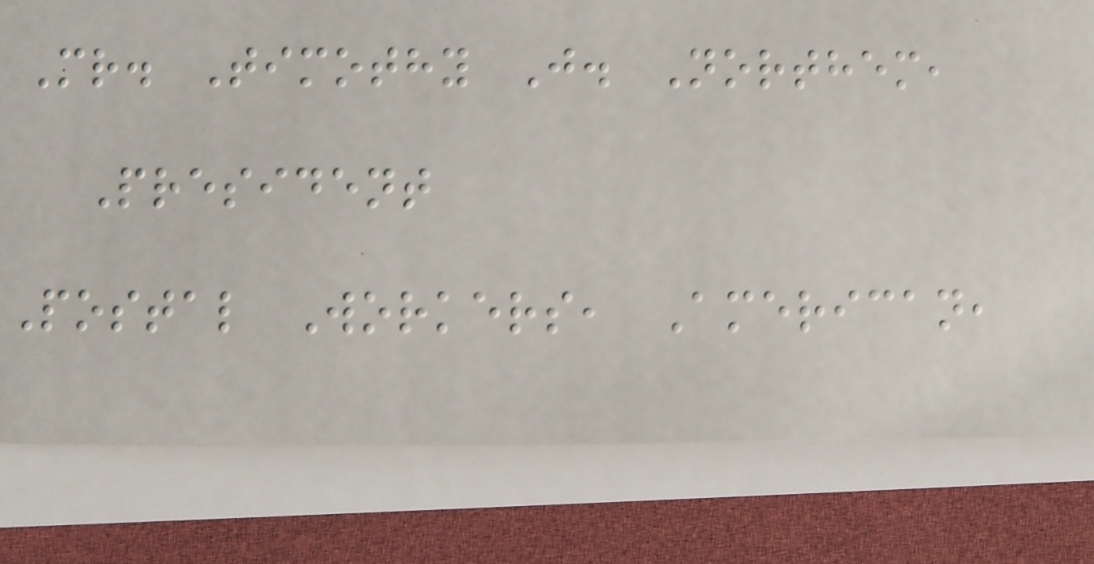Mr. Timothy J. Northem,
President
Postal Workers, American,
